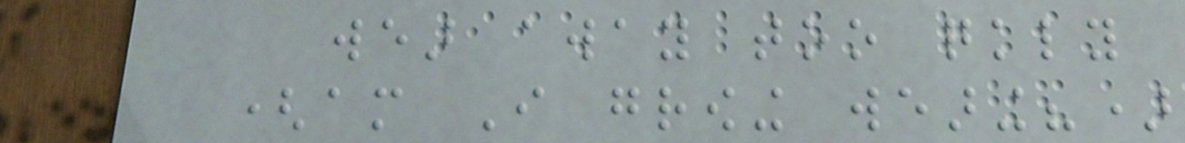wear away too quickly
(am I growing wearing?)
